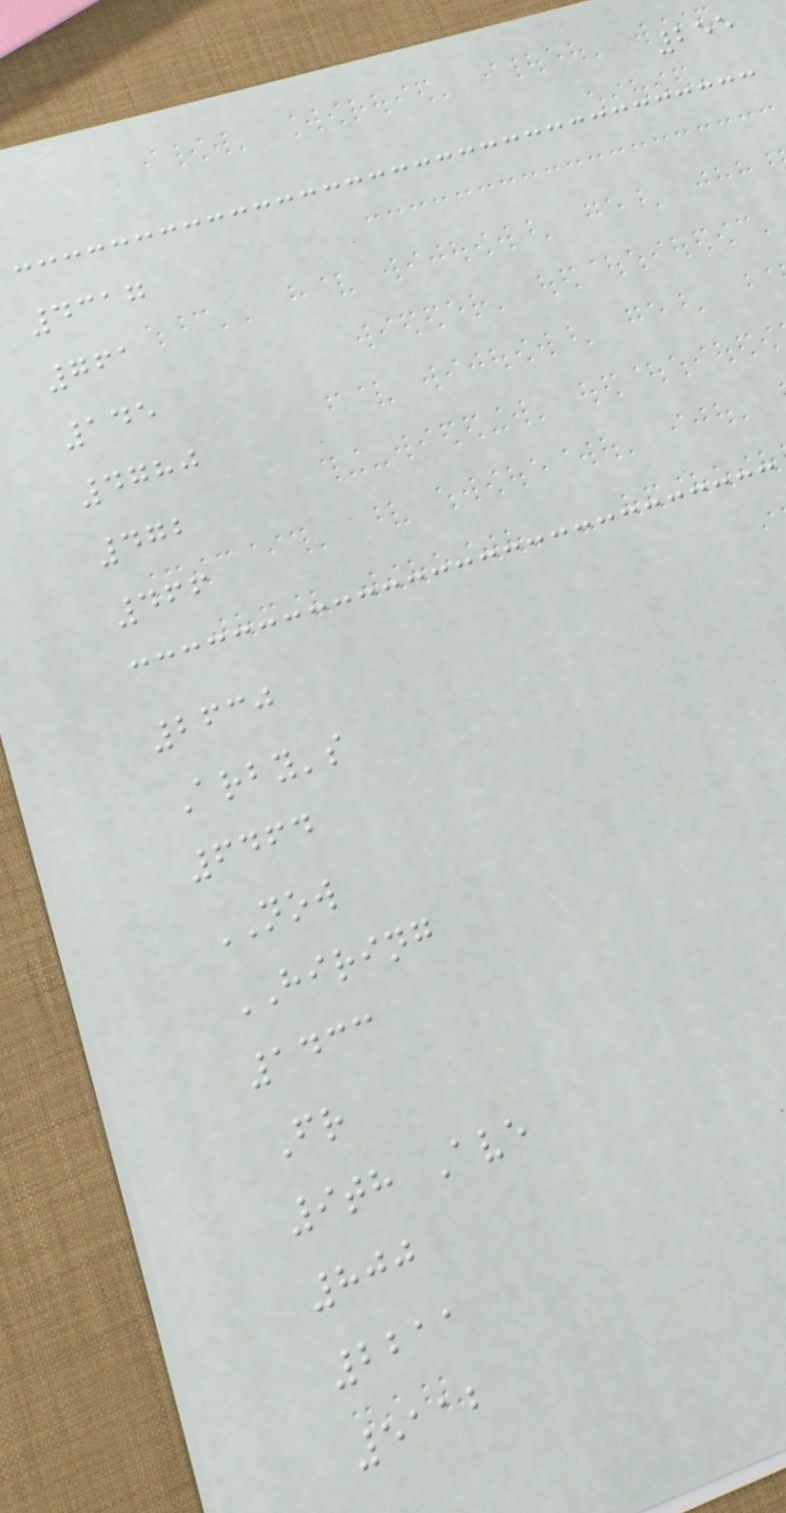255
4317
761
145
4780
472
466
2630
Arby's
6464
NOW
HIRING
1433
Fr
9th Ave
800
2211
5112
